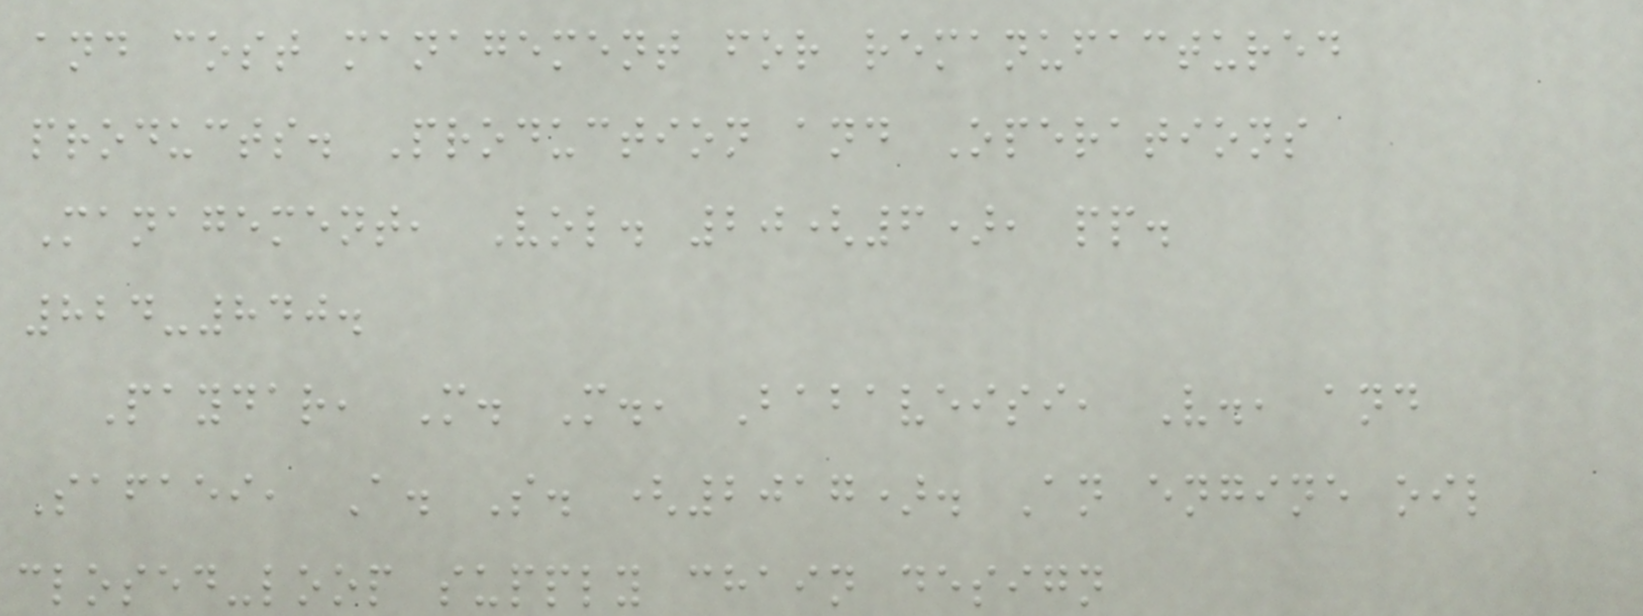and cost management for remanufactured
products. Production and Operations
Management, Vol. 20(6), pp.
824-840.
Paydar, M. M., Babaveisi, V., and
Safaei, A. S. (2017). An engine oil
closed-loop supply chain design
